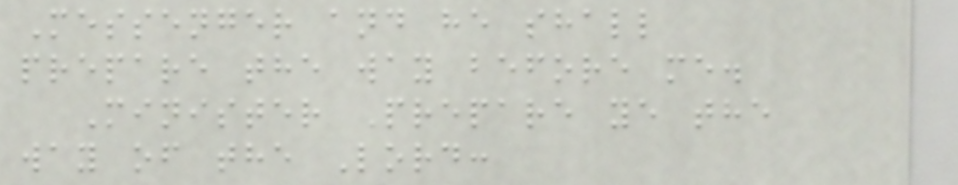Messenger and he shall
prepare the way before me.
Minister Prepare ye the
way of the Lord:
